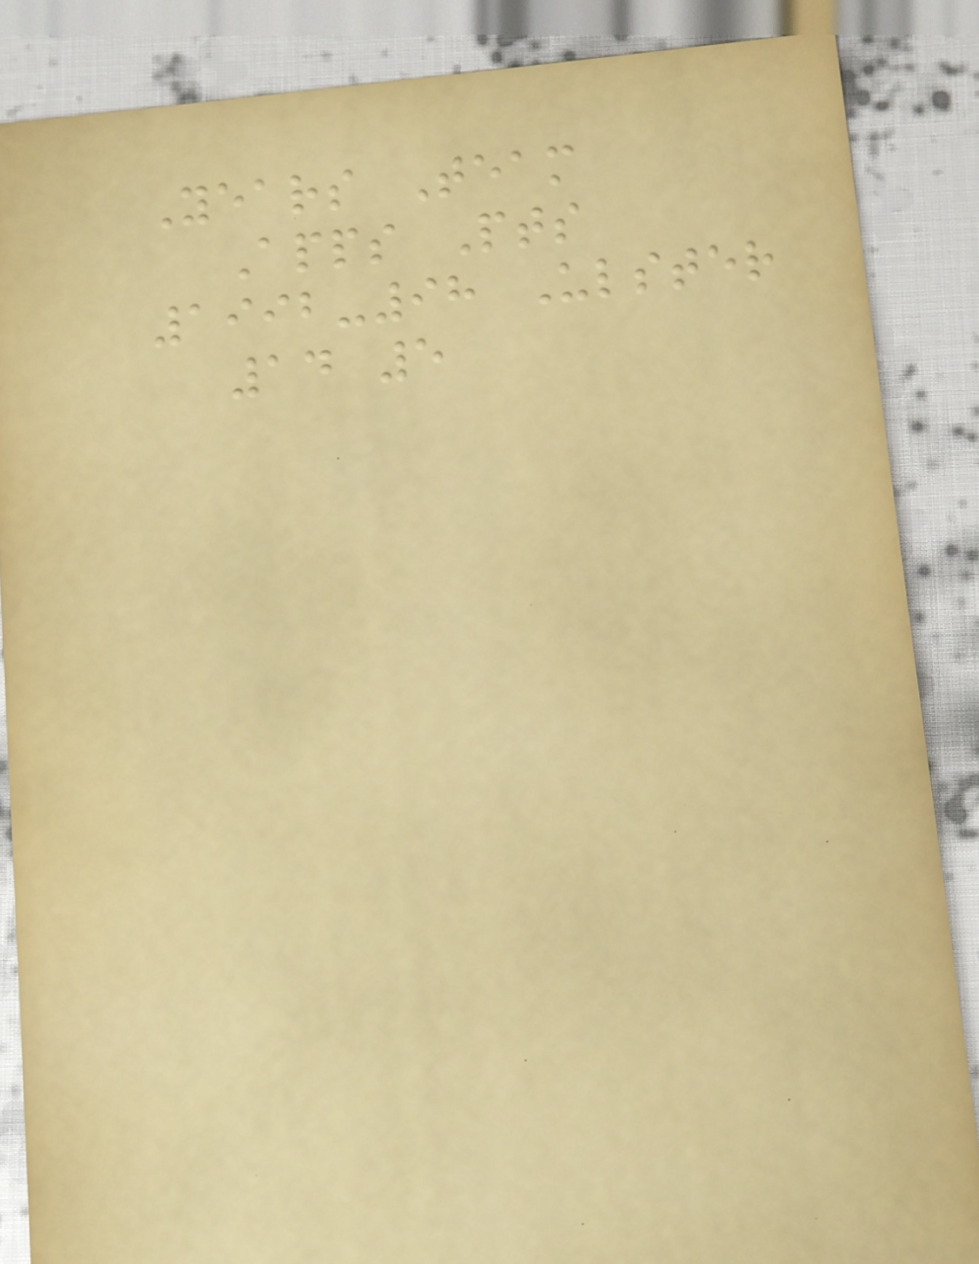Years Team
Apps Pts
1992-98 Ulster
14 5
